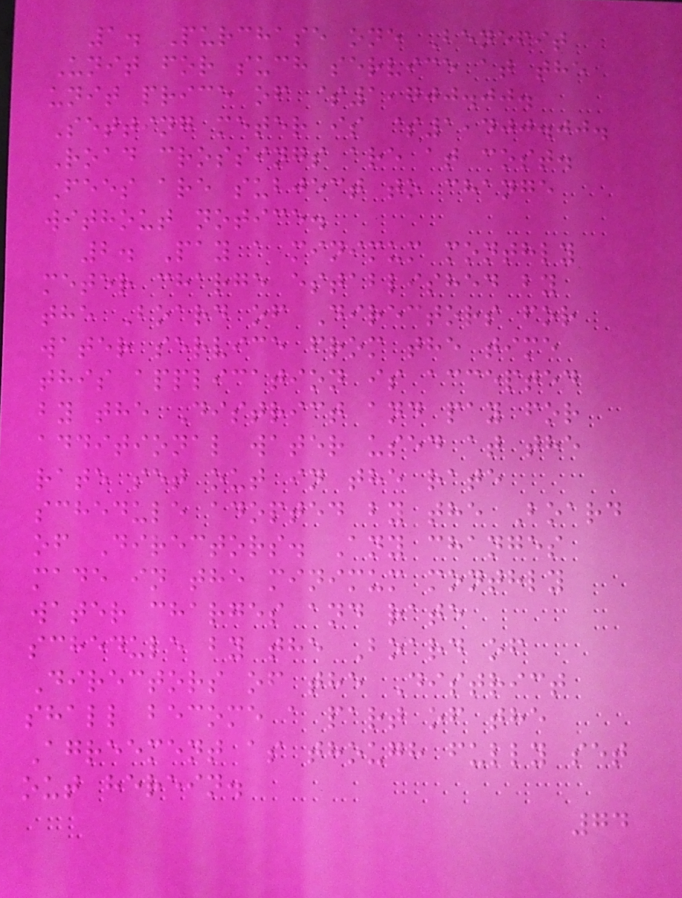1. Purchase one Benefit
Unit for such service at the
unit price of $1,700.00.
Setting meter is $1,400.00.
Road crossings are at cost.
Fees are subject to change
without notice.
2. Pay a minimum monthly
meter charge established by
the Board of Directors for
water service from the time
this application is accepted
by the District and pay for
additional water used at the
rate set out in the rate
schedule adopted by the Board
of Directors. Any changes
made in the minimum monthly
water charges and rate
schedule by the Board of
Directors of the District
shall become a part of the
Agreement as though fully set
out herein.
74
